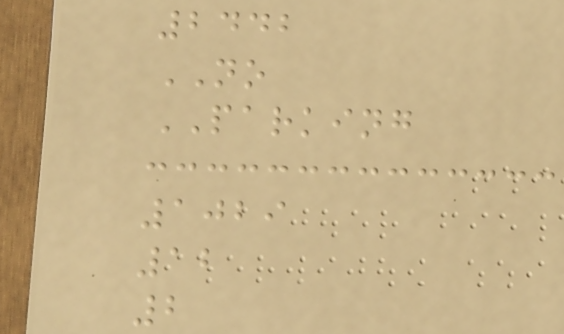2442
NO
PARKING
1029
12
2
